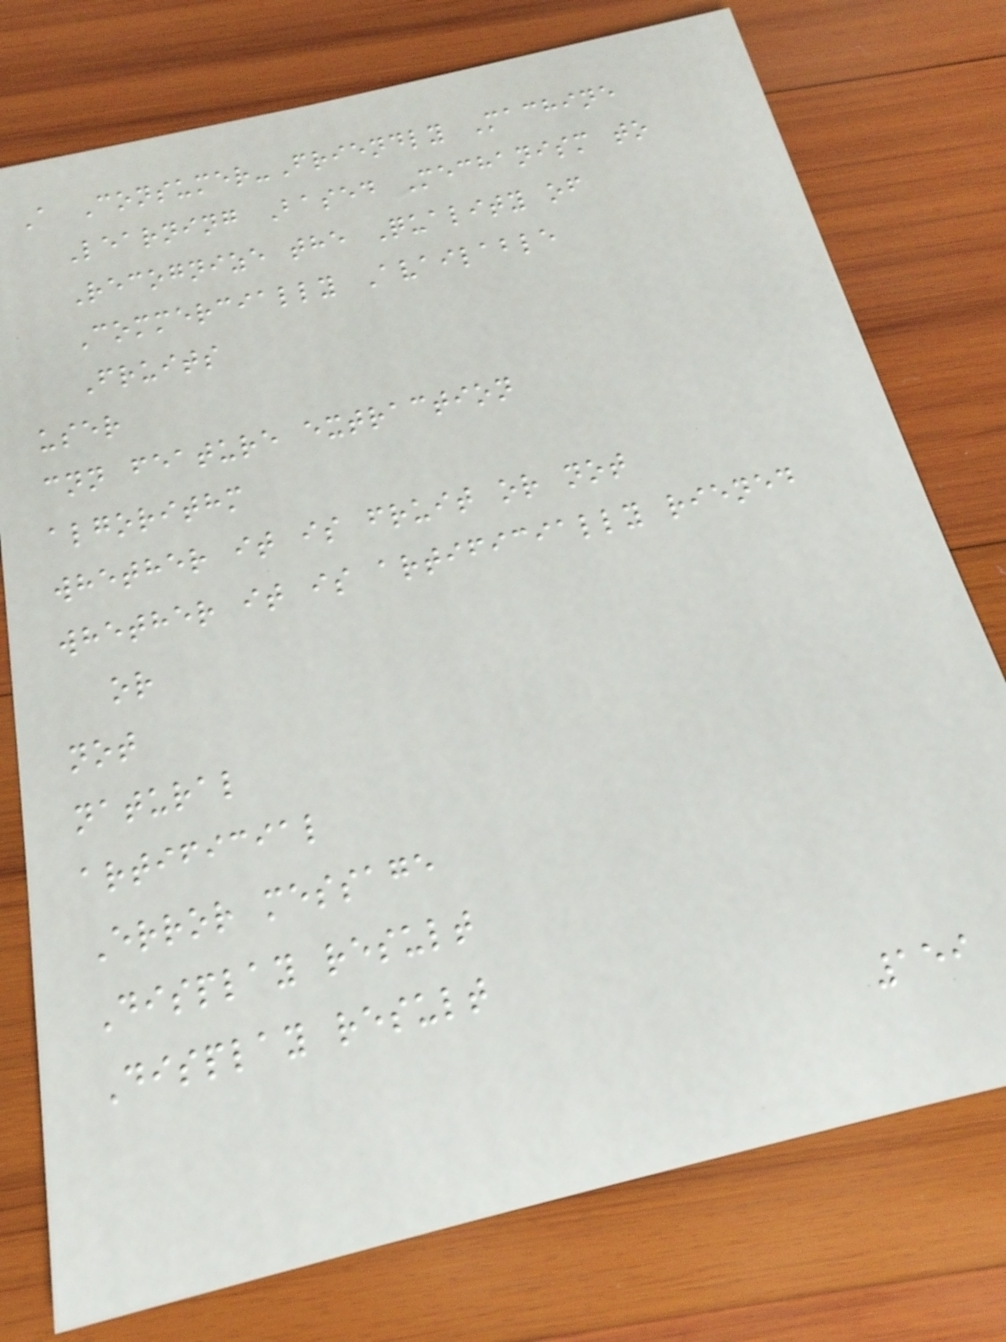A Consumer-Friendly Machine
Learning Based Mechanism to
Recognize the Quality of
Commercially Available
Fruits
user
cnn feature extraction
algorithm
whether it is fruit or not
whether it is artificially riened
or
not
natural
artificial
Error message
Display result
Display result
159
